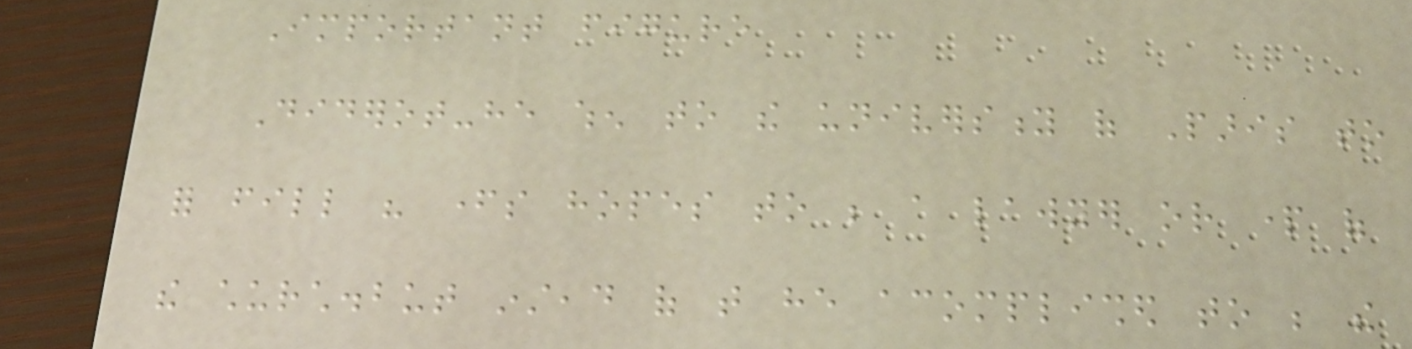Important figure
Diderot-he when to the university of Paris to
for fill his fathers hopes to be a lawyer or part of
the church.but instead of that he acomplished to be the
